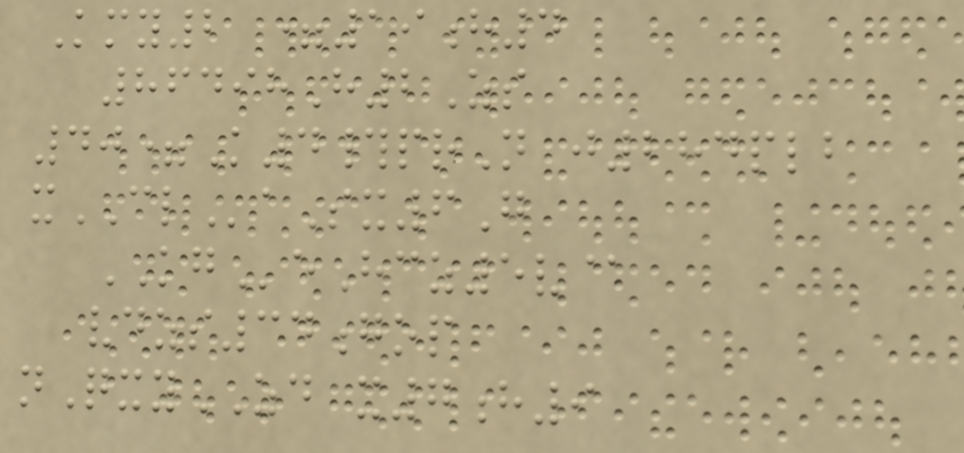Kmy2 =19h4
86498H2Zs
40=K4#prN j284plb
xCLaSx6G
KGeHcz5v@
vdzs34gop
nQxyZD x7h9
